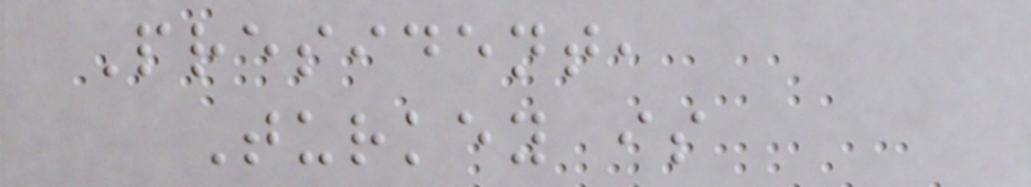President,
Turkey is
